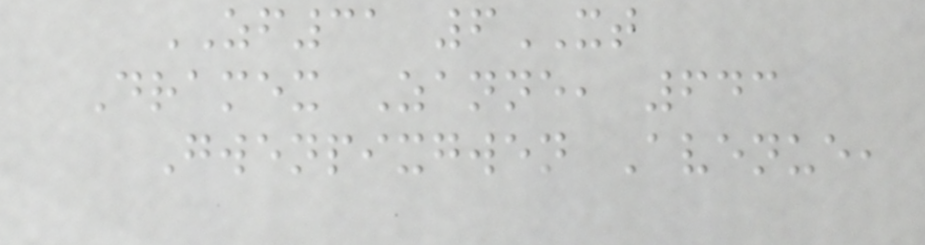ZF31 6XT
Dramex Zanne, 643
Gwenpixgwen Avenue,
